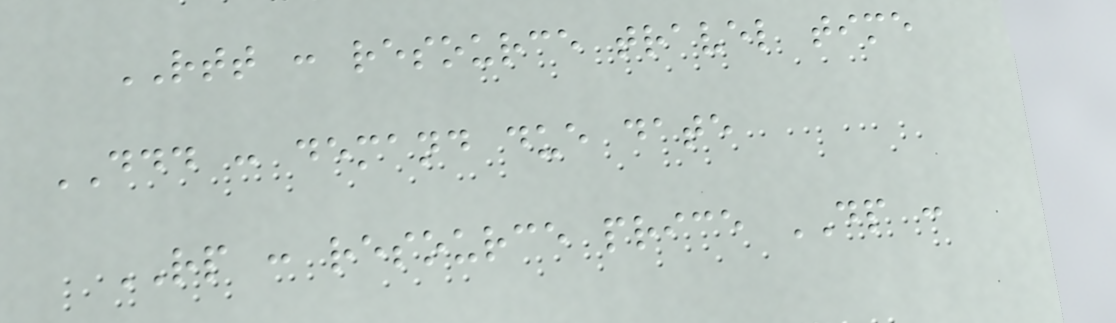RTT : resource travel time
DDD : demand due date
RP : resource price DP :
